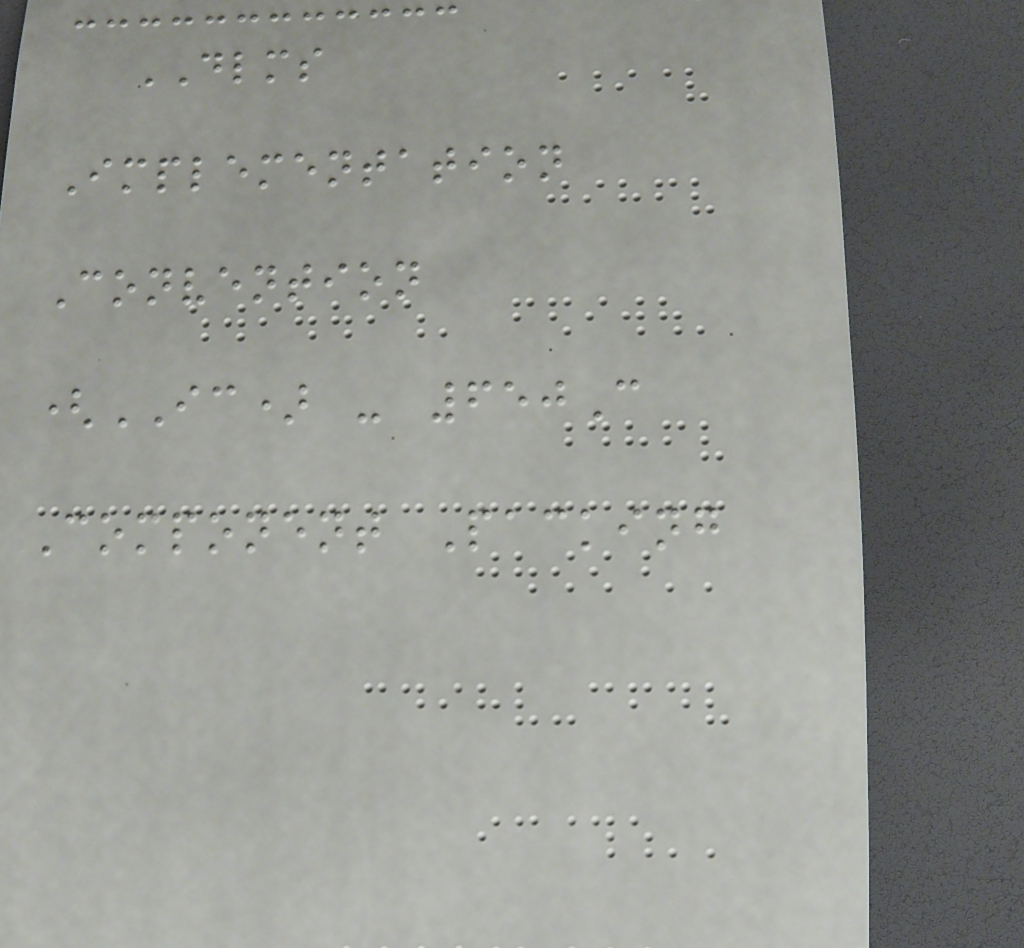DLMS
Implementation
Convention
(IC) - 650C
Component Packing
